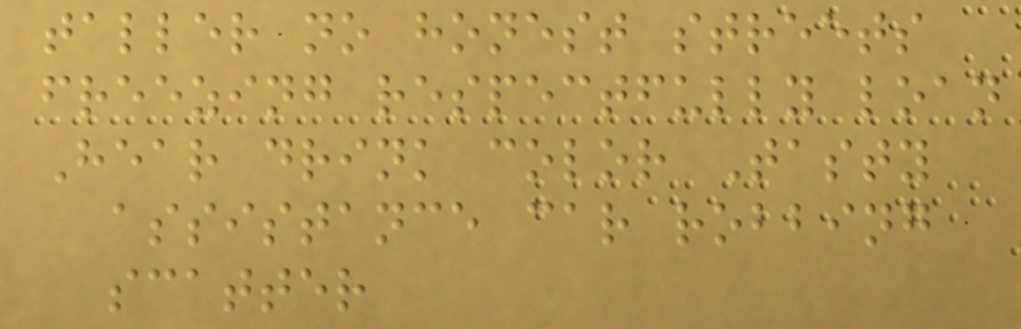taller no honest streets
freezing respectfully loan
Hear drink color Tasty
assistance car robbing
scatter
